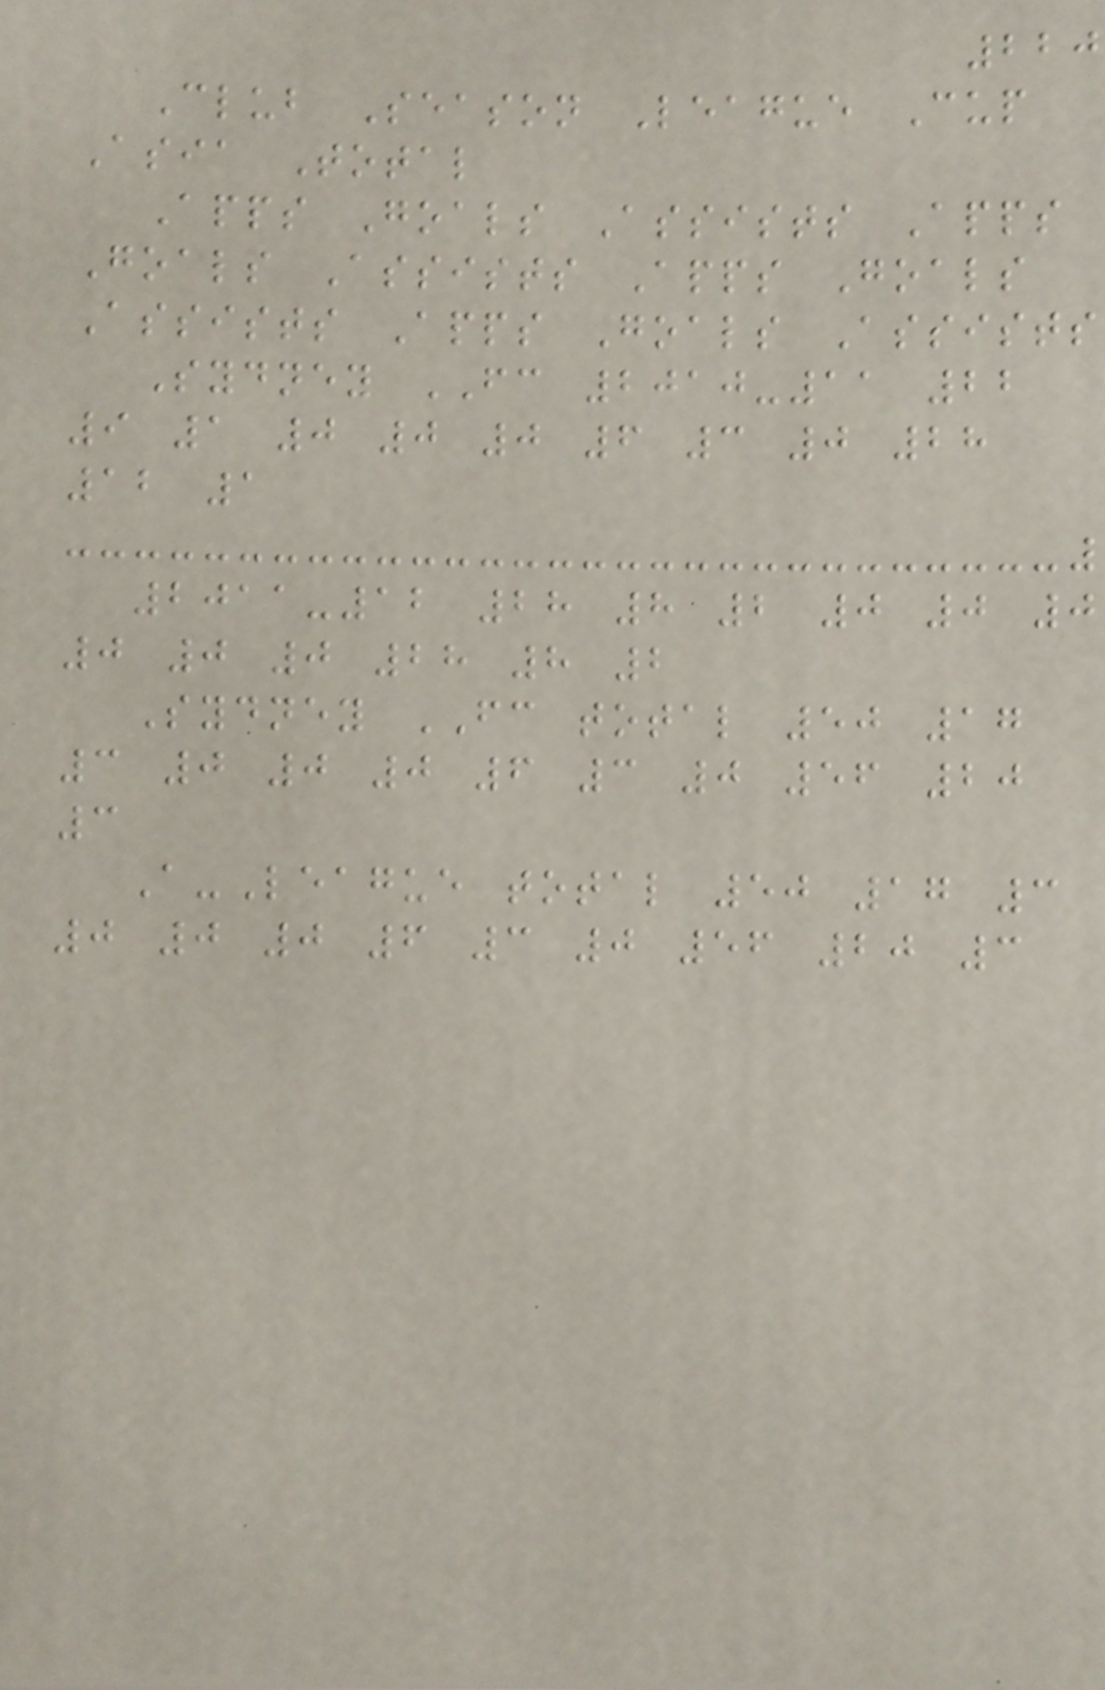220
Club Season League Cup
Asia Total
Apps Goals Assists Apps
Goals Assists Apps Goals
Assists Apps Goals Assists
Sydney FC 2010-11 22
9 1 0 0 0 6 3 0 28
12 1
2011-12 28 8 2 0 0 0
0 0 0 28 8 2
Sydney FC total 50 17
3 0 0 0 6 3 0 56 20
3
A-League total 50 17 3
0 0 0 6 3 0 56 20 3
